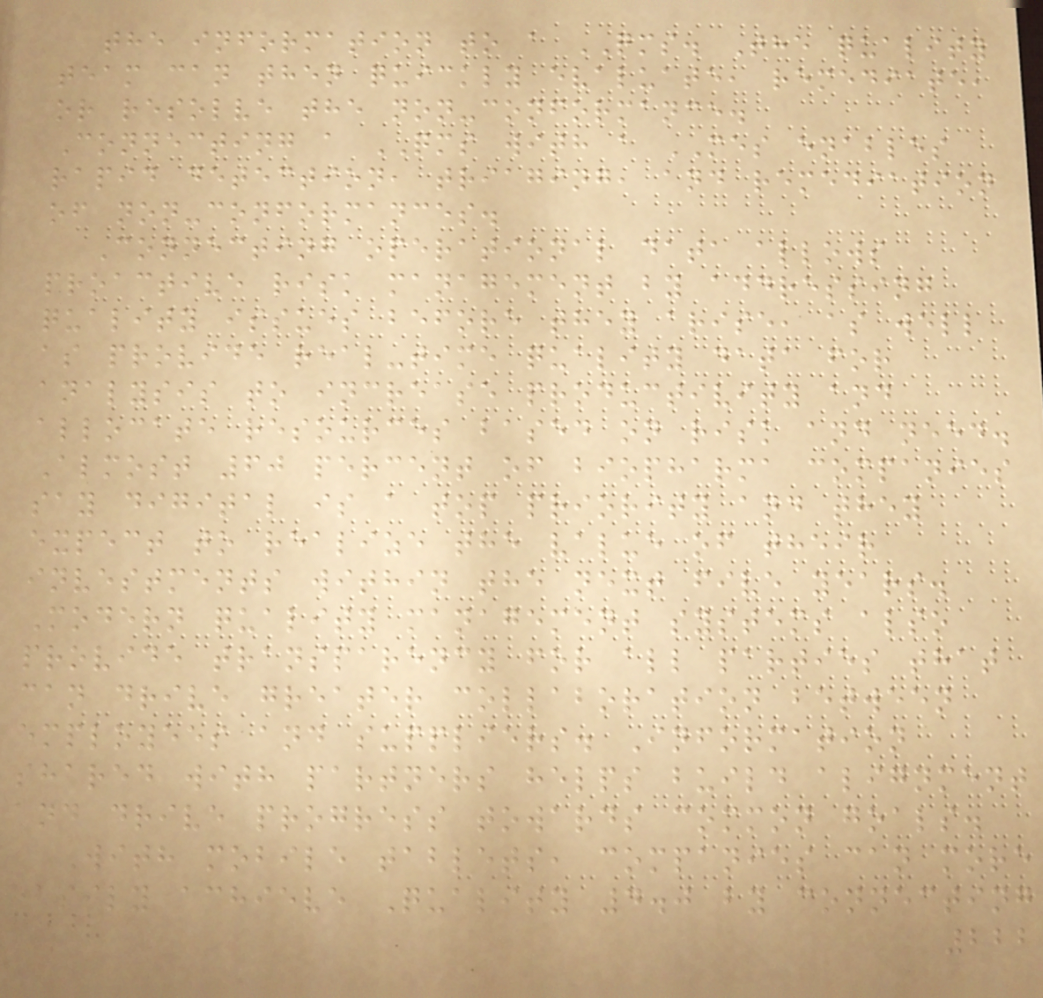the information to a QMS. The quality
team can then quickly evaluate, remediate,
or resolve the non-conformance.
Connecting a QMS with a MES enables
rapid detection, triaging, and remediation
of non-conformances.
Connecting operational data allows
proactive risk management by addressing
quality issues before they arise, as well
as provide real-time quality data for
analysis to increase productivity and
allocate resources based on risk and need.
Almost 60 percent of biopharma companies
say digital is a top priority and they
expect to realize the value of their
investments within the next five years.
Modern quality management systems also
provide transparency for all parties that
can drive greater collaboration between
employees and suppliers. Information
shared with partners helps build alignment
and drive progress towards common goals.
With mobile tablets, companies can more
easily achieve Quality 4.0 by connecting
222
